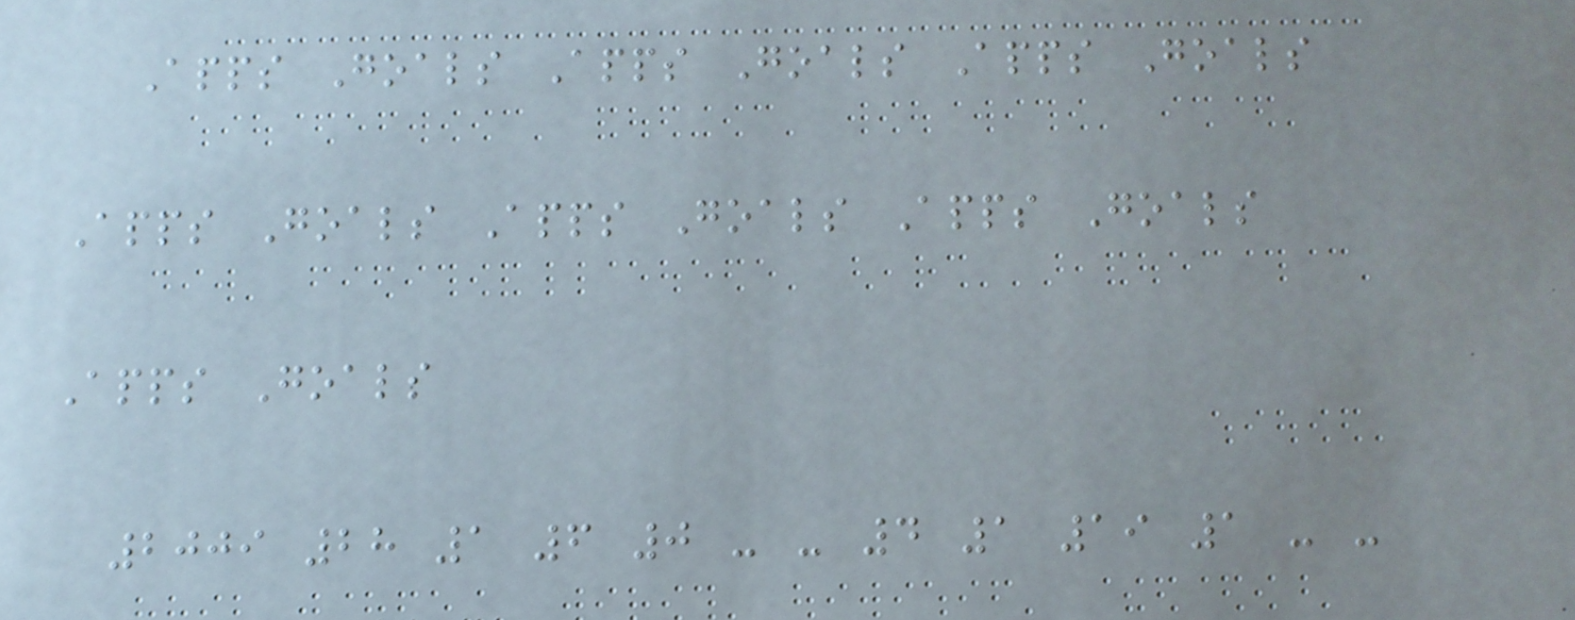Apps Goals Apps Goals Apps Goals
Apps Goals Apps Goals Apps Goals
Apps Goals
2009 28 1 6 0 - - 4 1 19 1 - -
